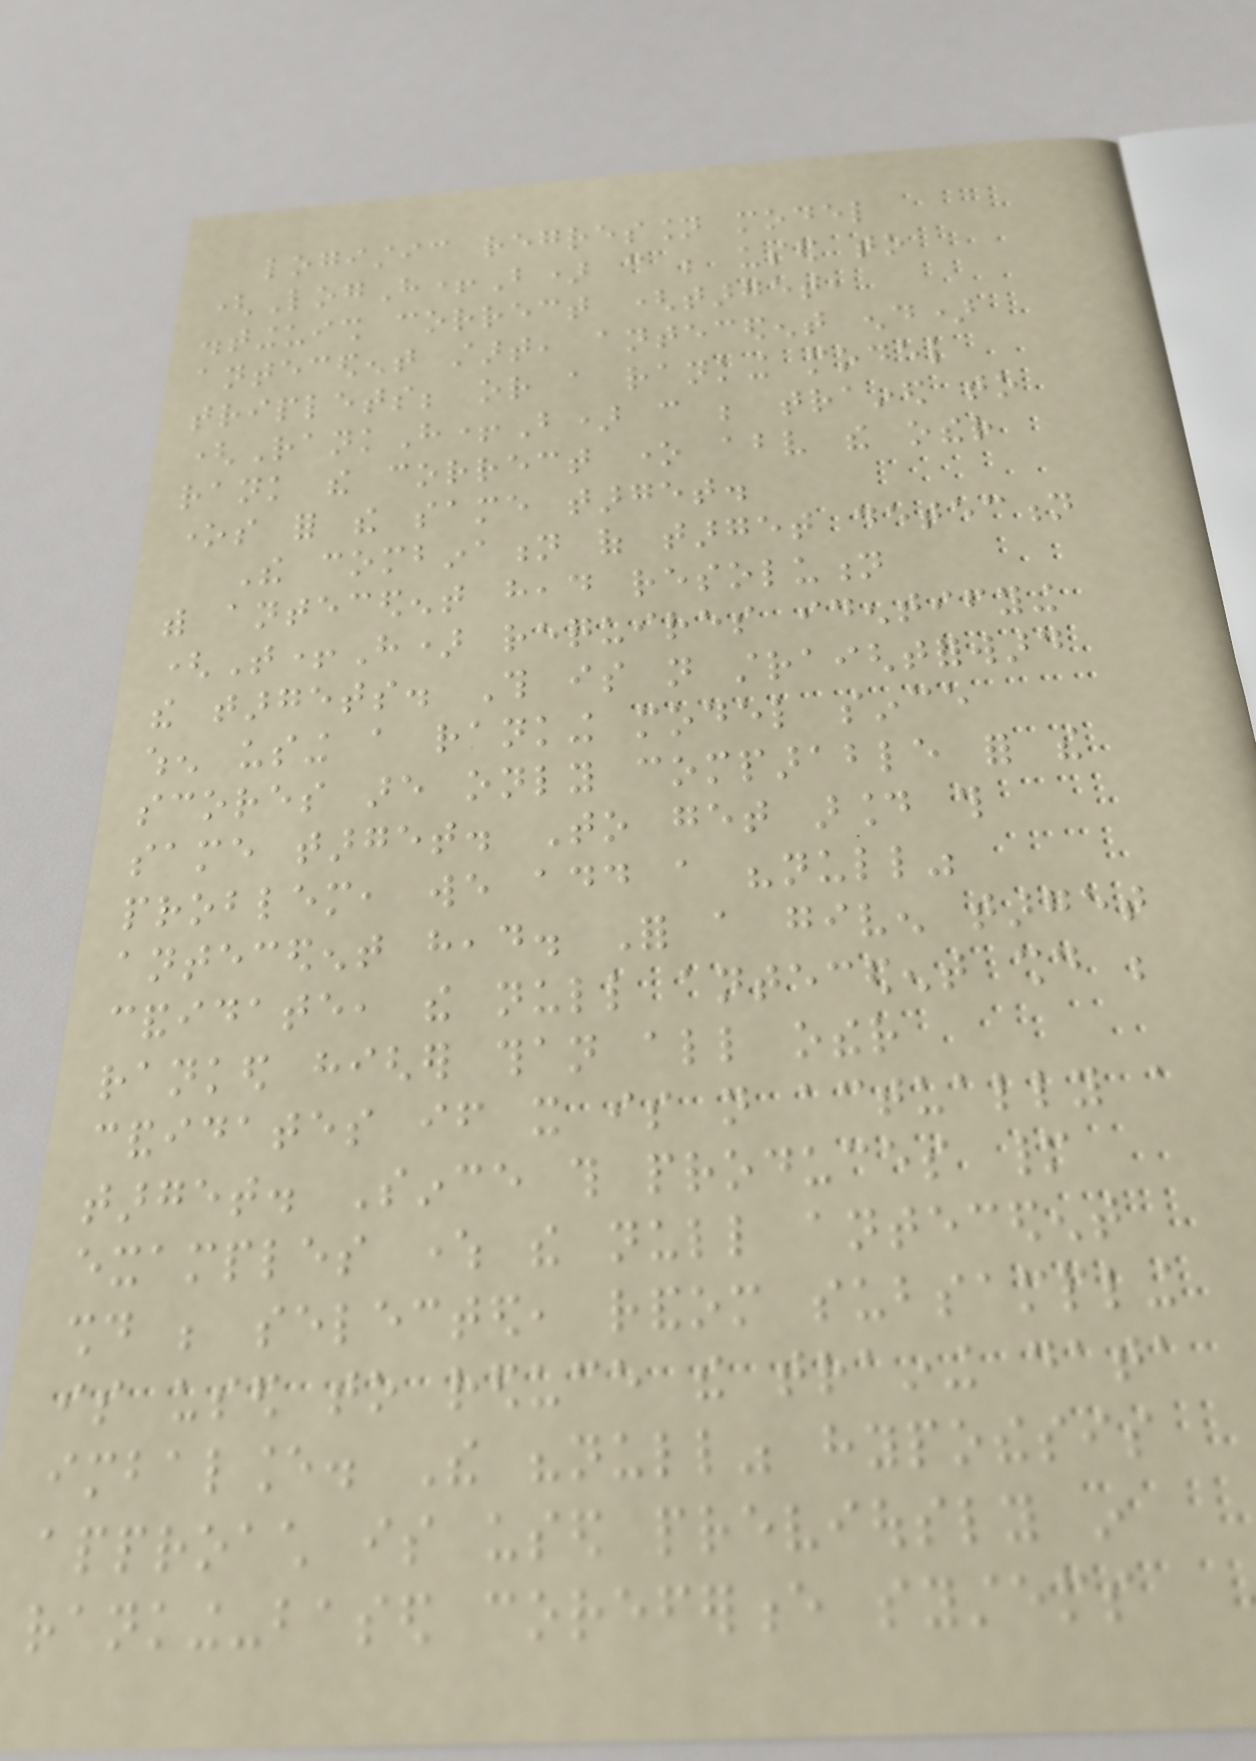logistic regression model
(LogH+B) can be used to
distinguish correct (target,
antecedent start, antecedent end)
triplets; or a ranking model
(RankH+B) can be trained to
rank the correct one above the other
ones for the same target.
The combination of target detection
with antecedent head resolution
(T+H) requires identifying
the targets. This is not straightforward
when using a ranking model since
scores are only comparable for the
same target. To get around this
problem, we add a "null"
antecedent head. For a given target
candidate, the null antecedent should be
ranked higher than all other
candidates if it is not actually a
target. Since this produces many
examples where the null antecedent
should be selected, random subsampling
is used to reduce the training data
imbalance. The "null" hypothesis
approach is used previously in
ranking-based coreference systems
